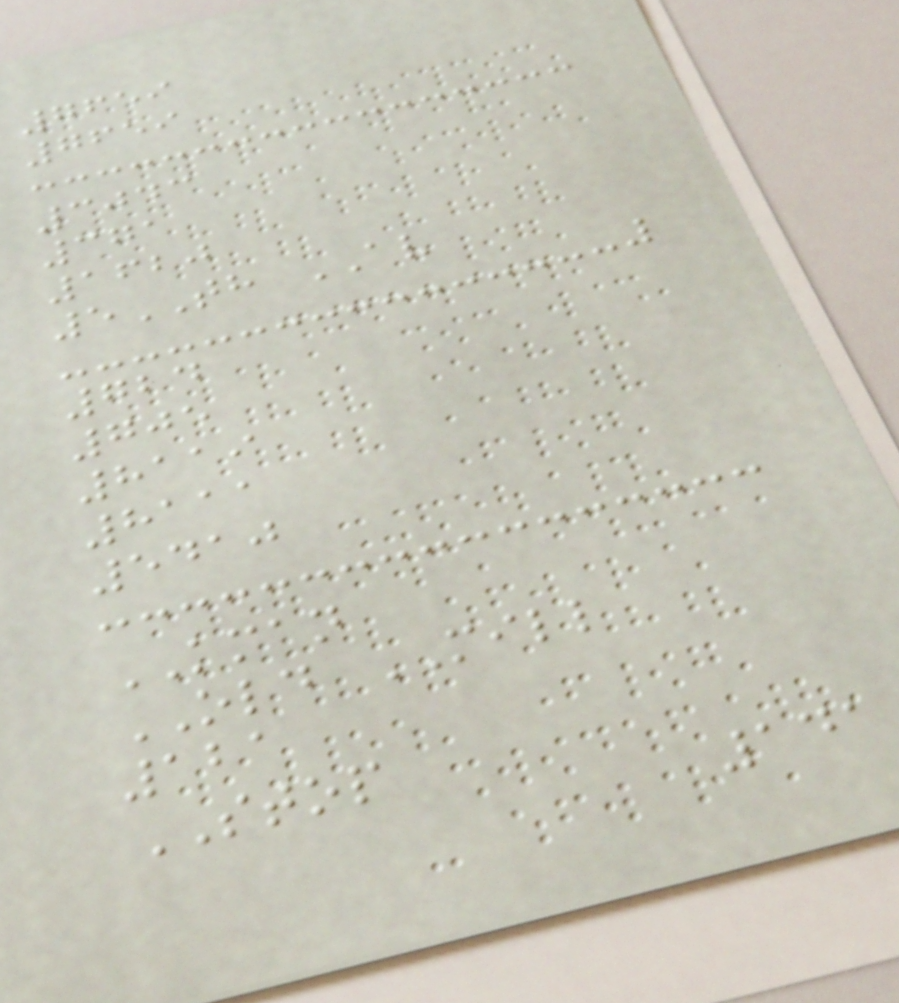7659
7659
3043
371
1620
5TH AV
724
705
8119
8111
5410
KMAN
OLD MILL
121
STOP
141
